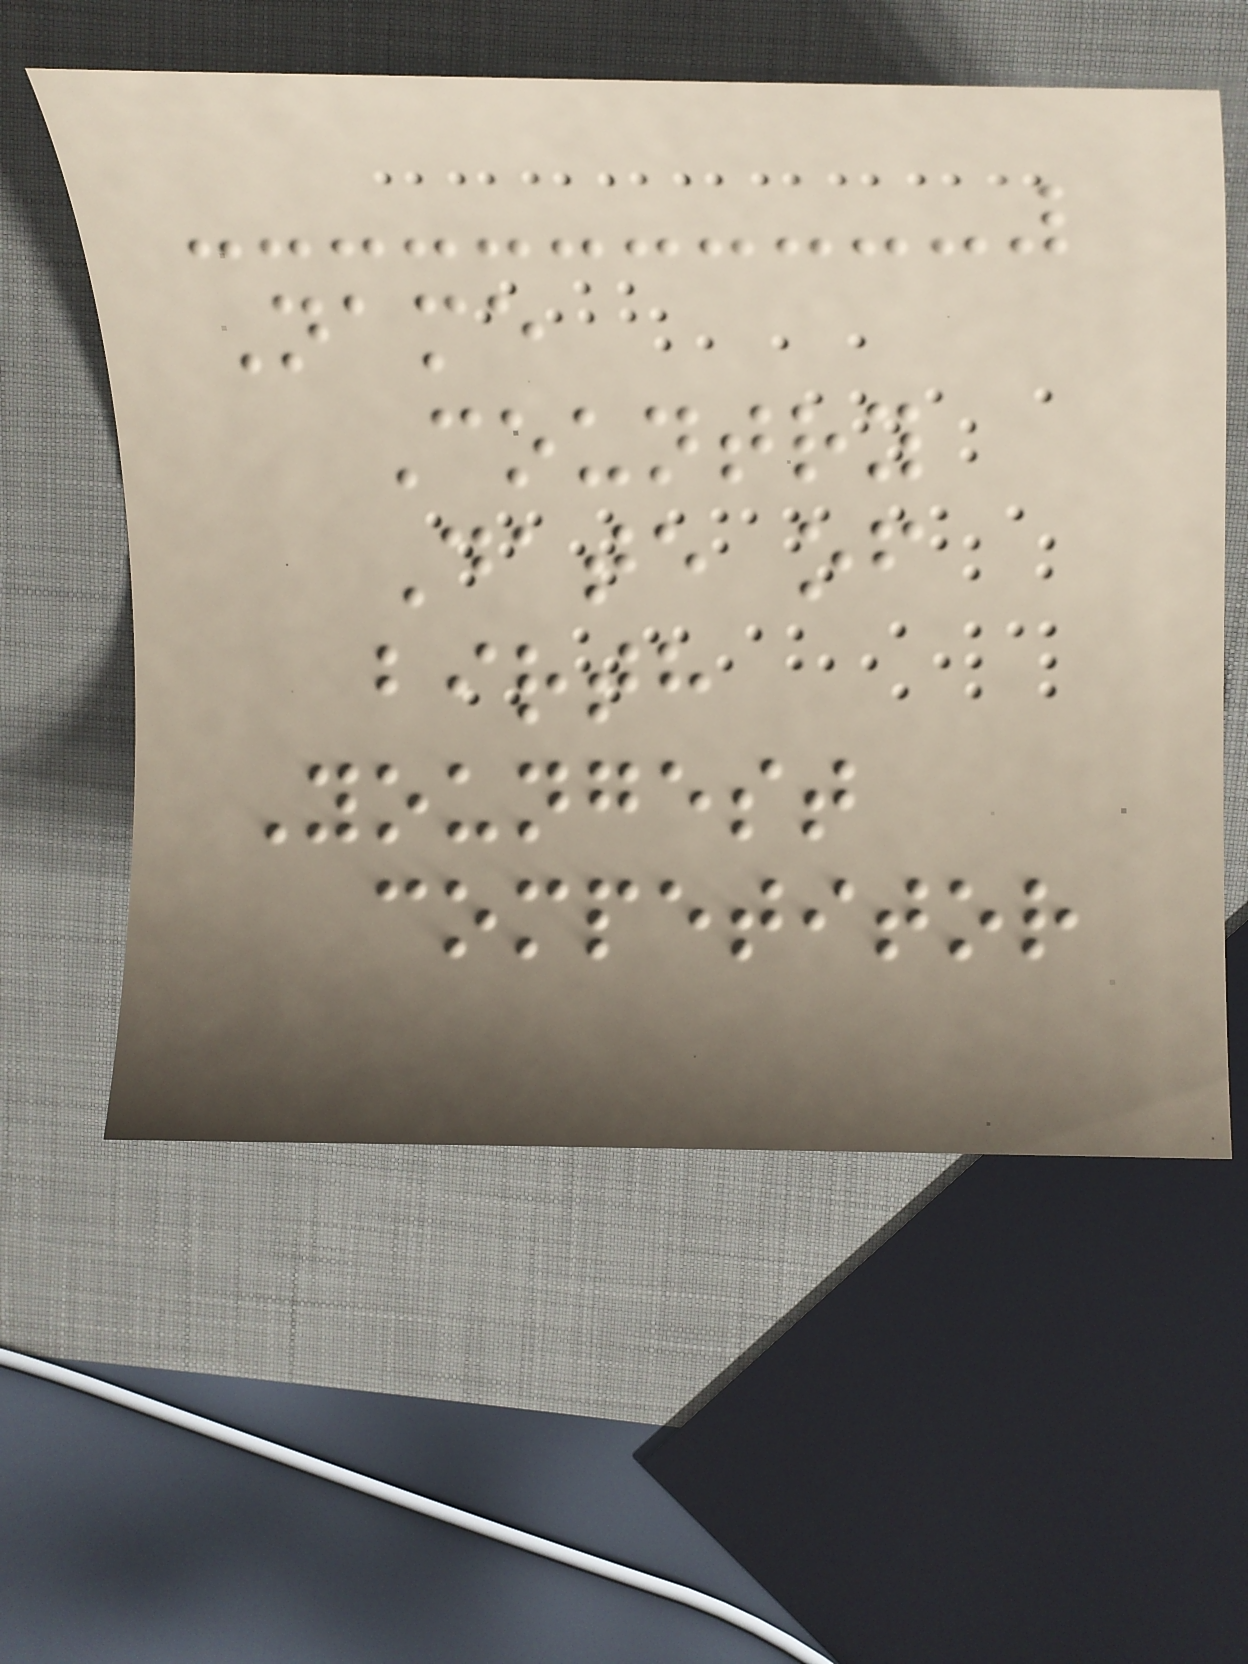Name
Country
Date of
birth
Youngest
competitor
